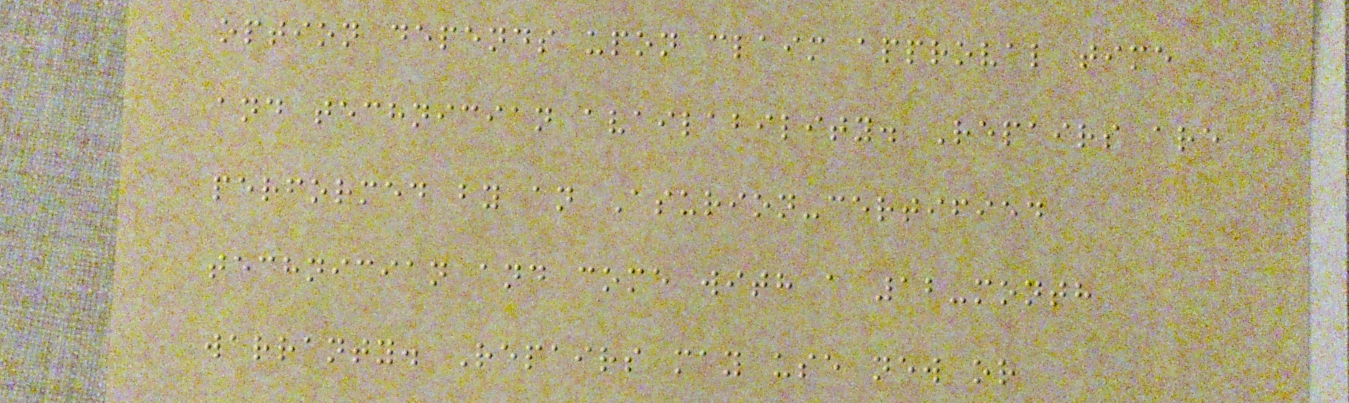option depends upon claim approval time
and technician availability. Repairs are
performed by an Asurion-certified
technician and come with a 12-month
warranty. Repairs may use new or
